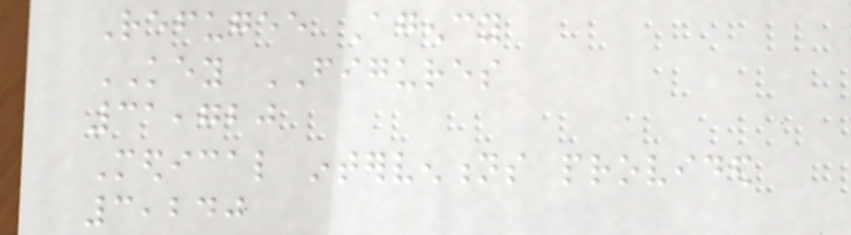Refugee Agency
KEY FIGURES
31,720
Medical interventions provided
3,240
